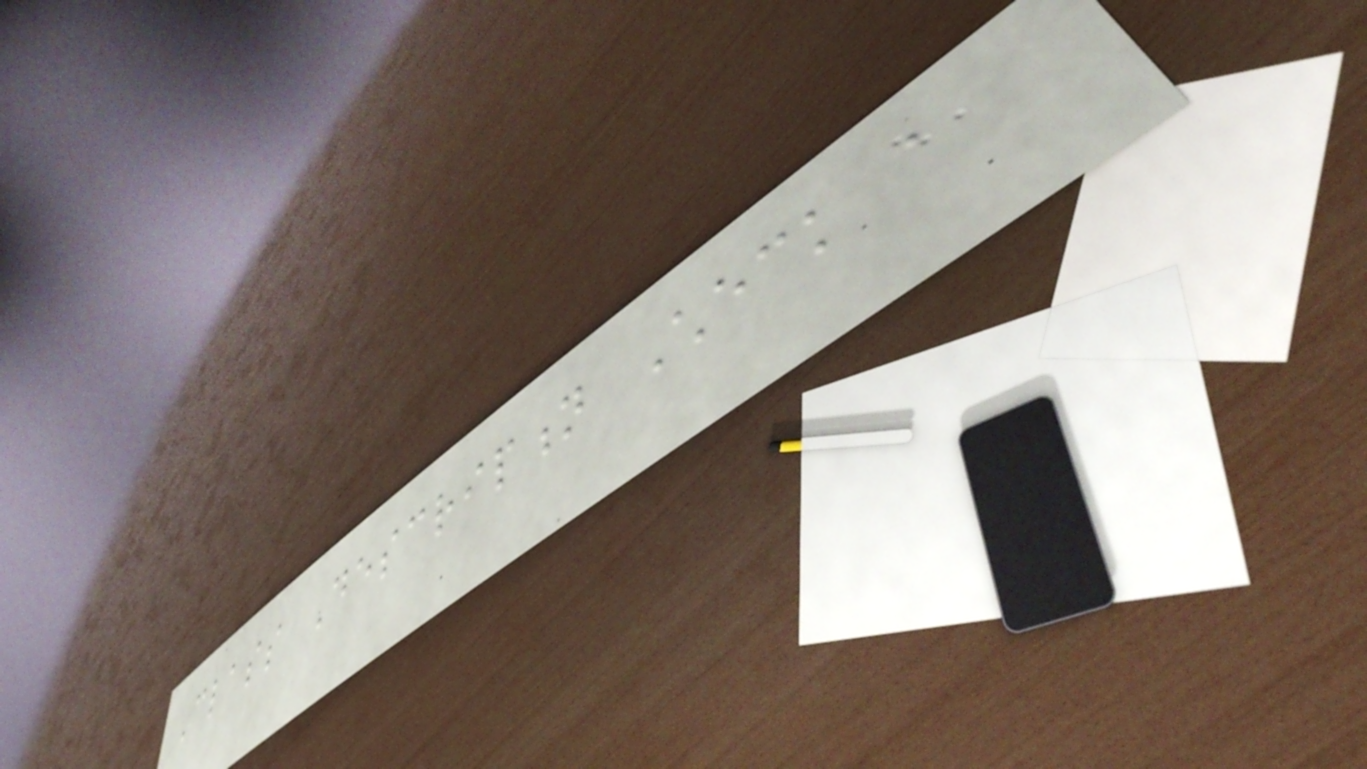Class Description Check a
